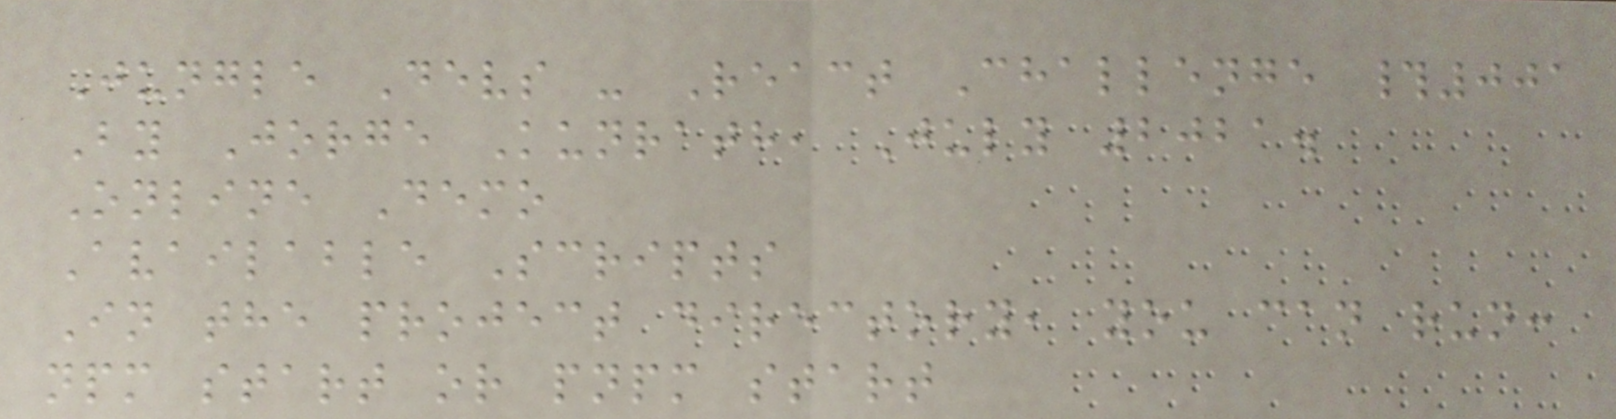Jungle Devs - React Challenge #001
By Jorge Kunrath, July 2021.
Online Demo
Available Scripts
In the project directory, you can run:
npm start or pnpm start
